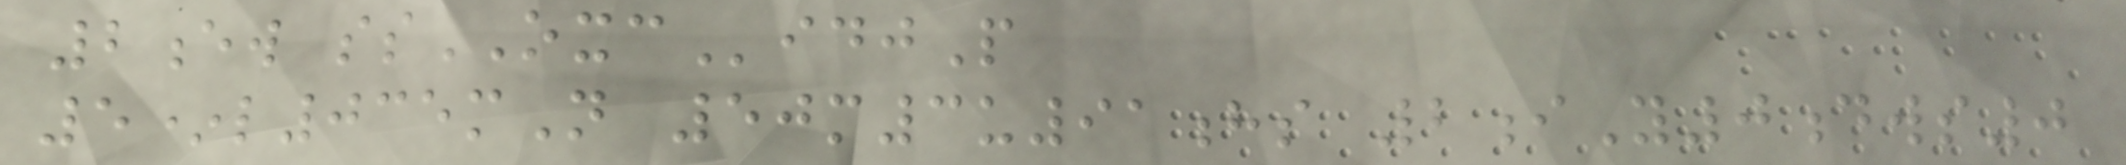2ew ssOXCidjP
5*l035mN 50m3u91hs 2iY0dws0
